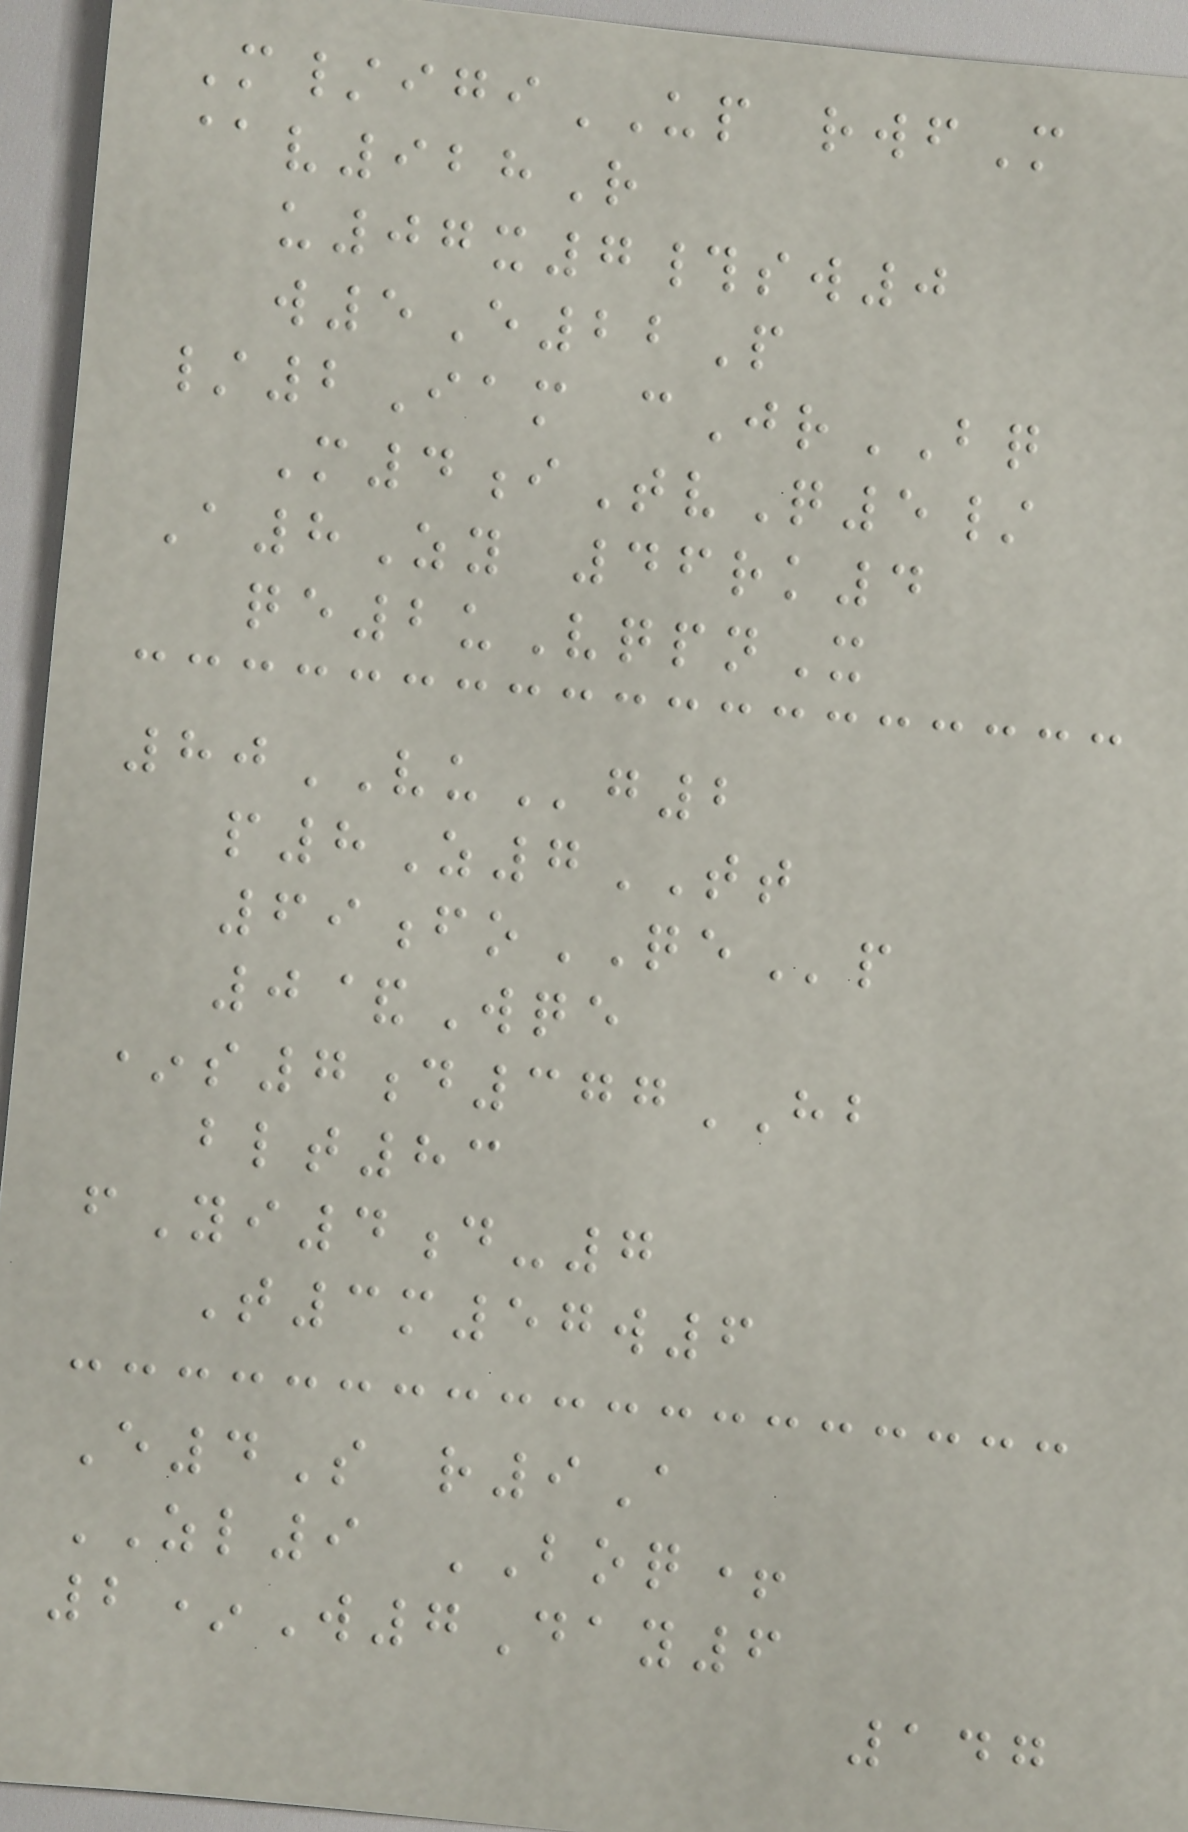M/igiUP rwfM
@v928R
u07x7#sw0
w5E22P
/2Iam cJrBQ
M4iTvQ5/
A8Zy 46rk4
qe2uVqpnX
80VUg2
p8Z7TT
69foQEp
0&Wqe
*s7d377HB
blt83
fYi4d-7
T3m57w6
E4S r9A
ZL9 BOQ+
2*W7Day6
147
